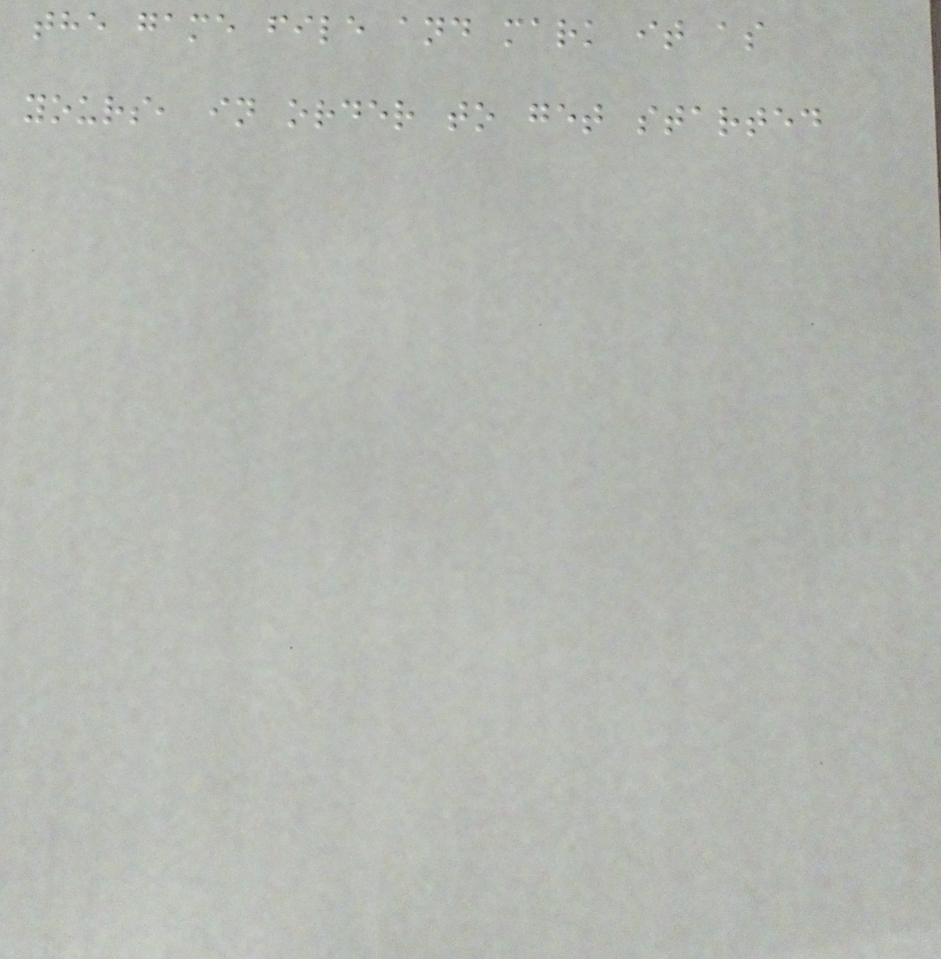the game file and mark it as
yours, in order to get started
